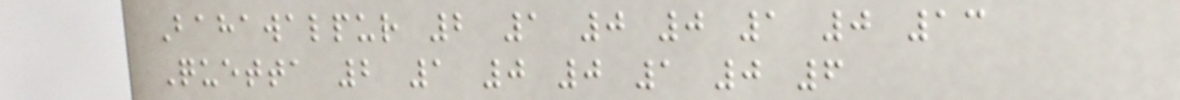Bahawalpur 2 1 0 0 1 0 13
Quetta 2 1 0 0 1 0 6
